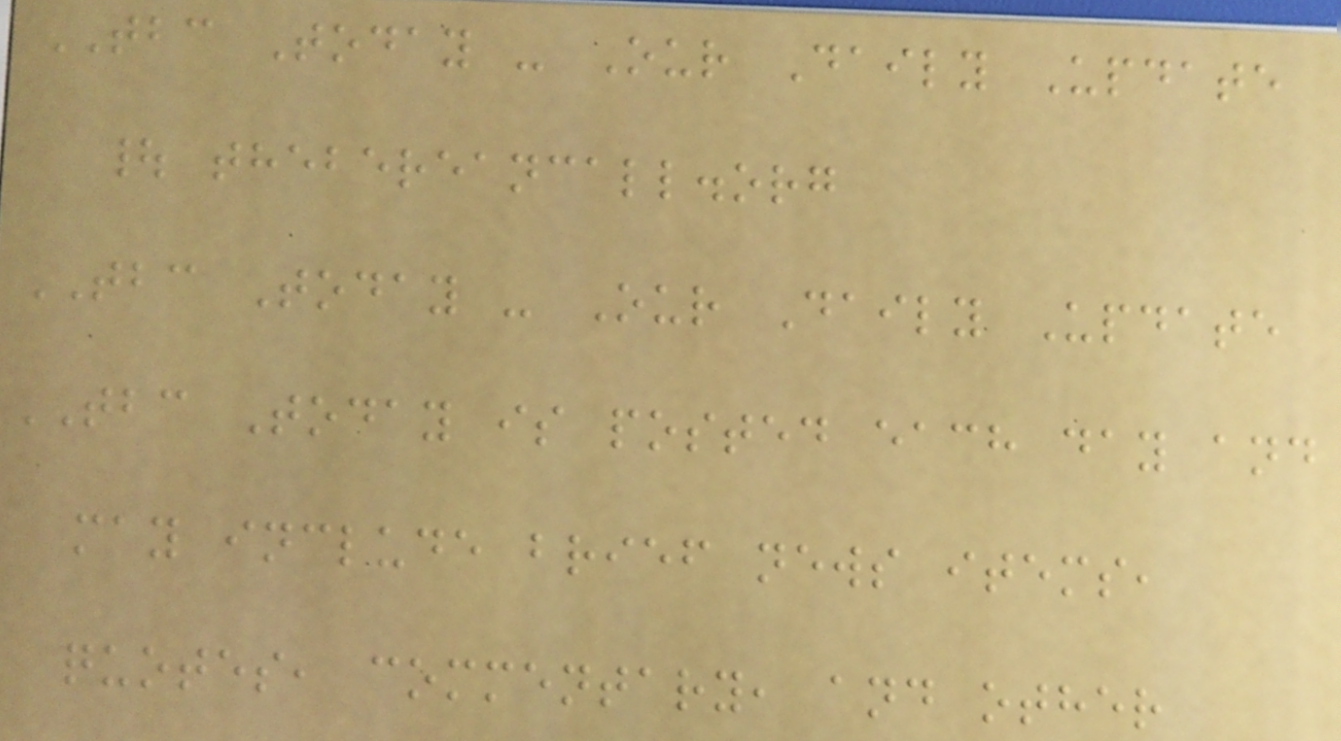TBC Today - Our Daily Update
| thebereancall.org
TBC Today - Our Daily Update
TBC Today is posted each day and
may include brief news items,
quotes, commentary, and other
